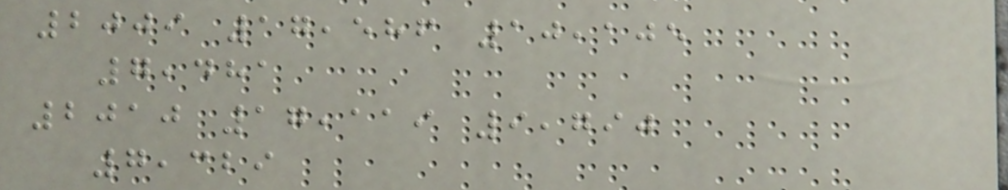2009 17,586 10,105
7,481
2010 17,119 9,790
7,329
